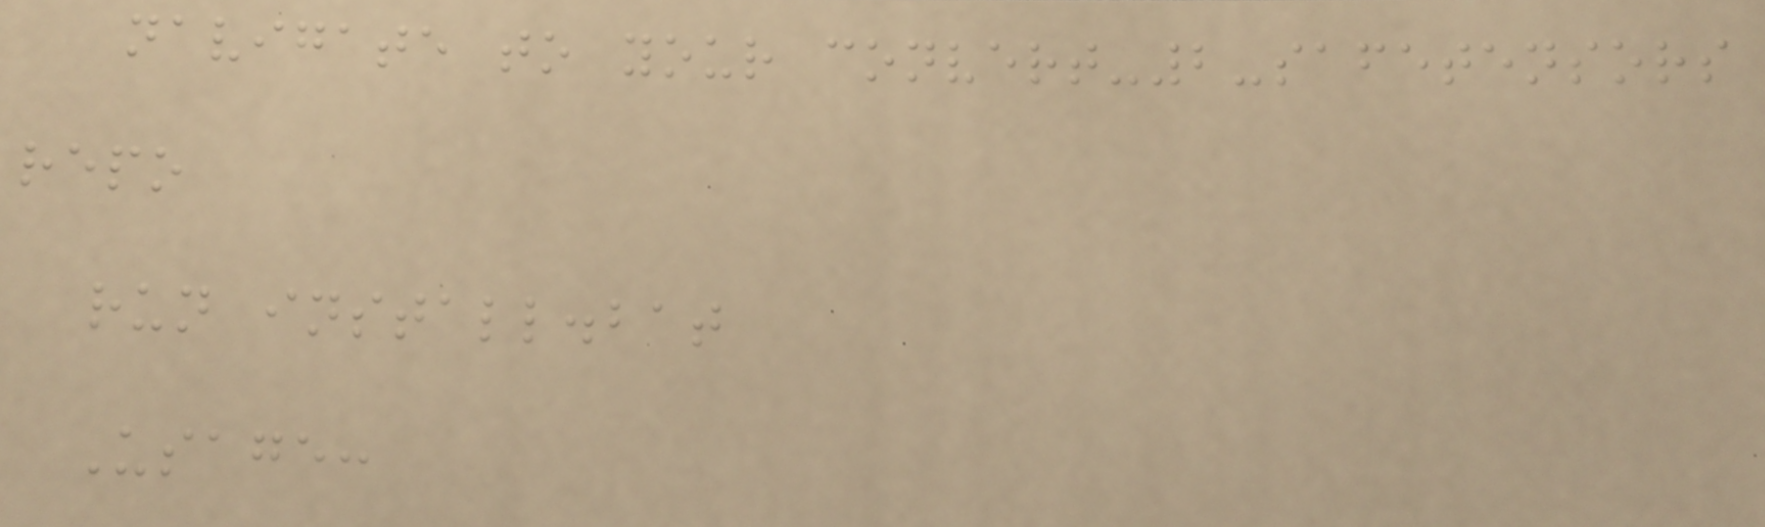navigate to your convert-2-safetensors
repo
run install.bat
Usage:
